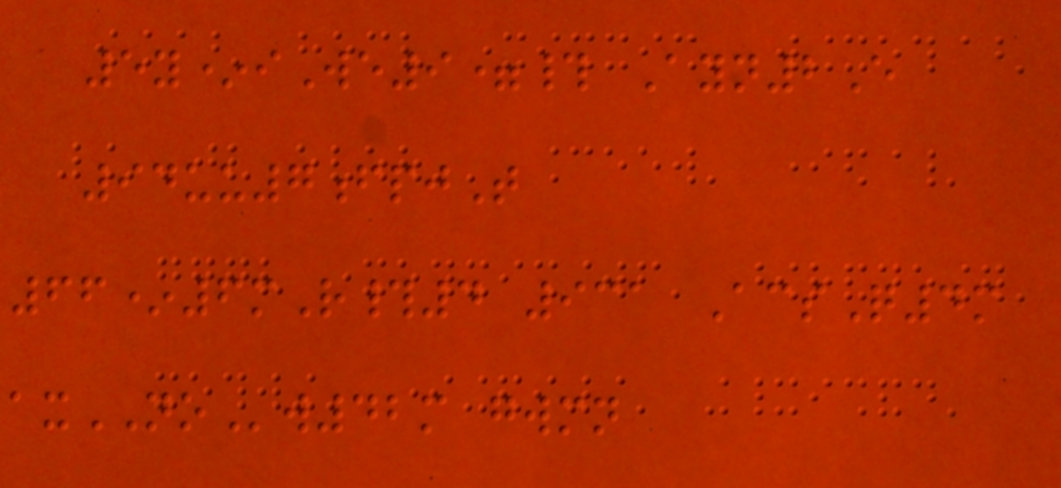5y*iWe9=# Ayn2E
94uu7fpjT
66*6mR#4 931 AcsQ4m
axNOw42m gwmn
